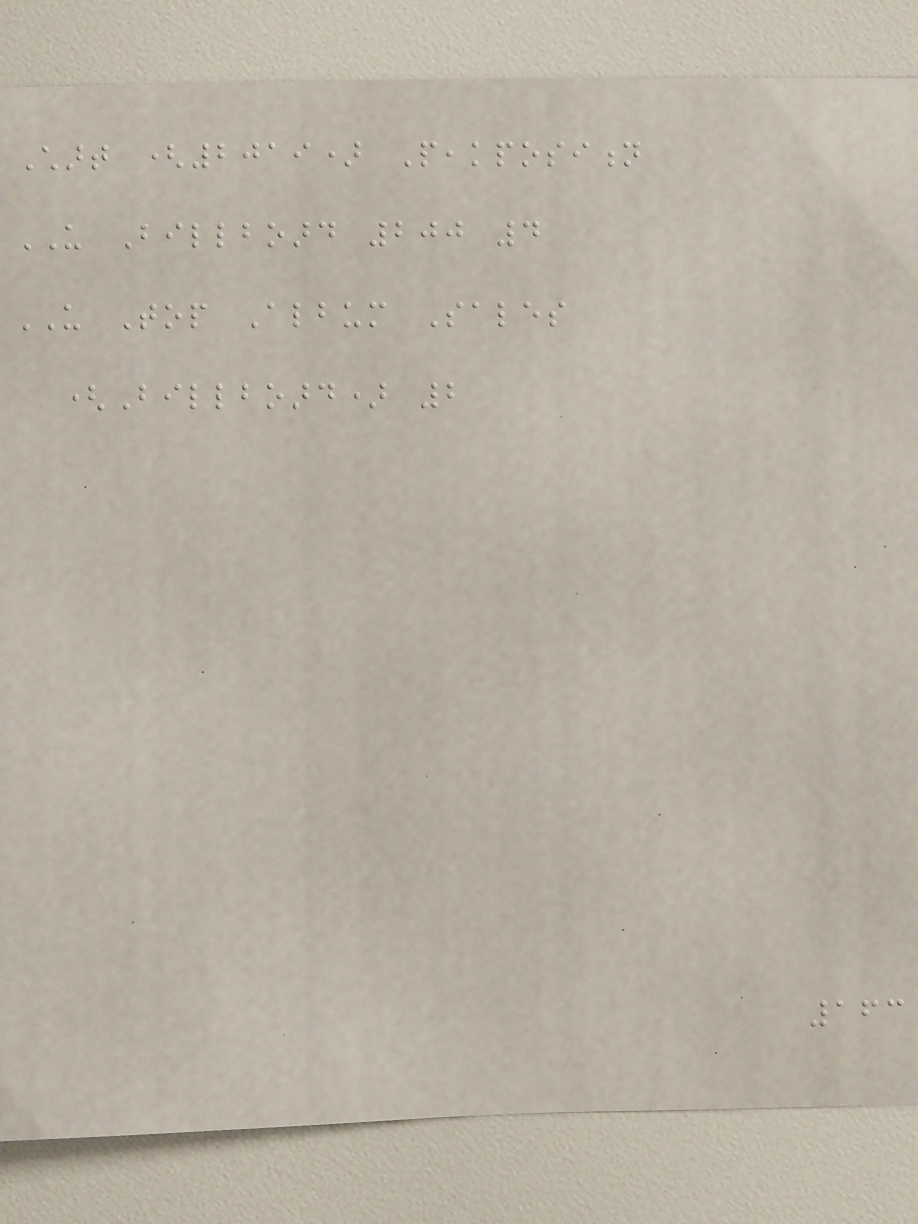Chart (2019) Peakposition
US Billboard 200 4
US Top Album Sales
(Billboard) 2
163
